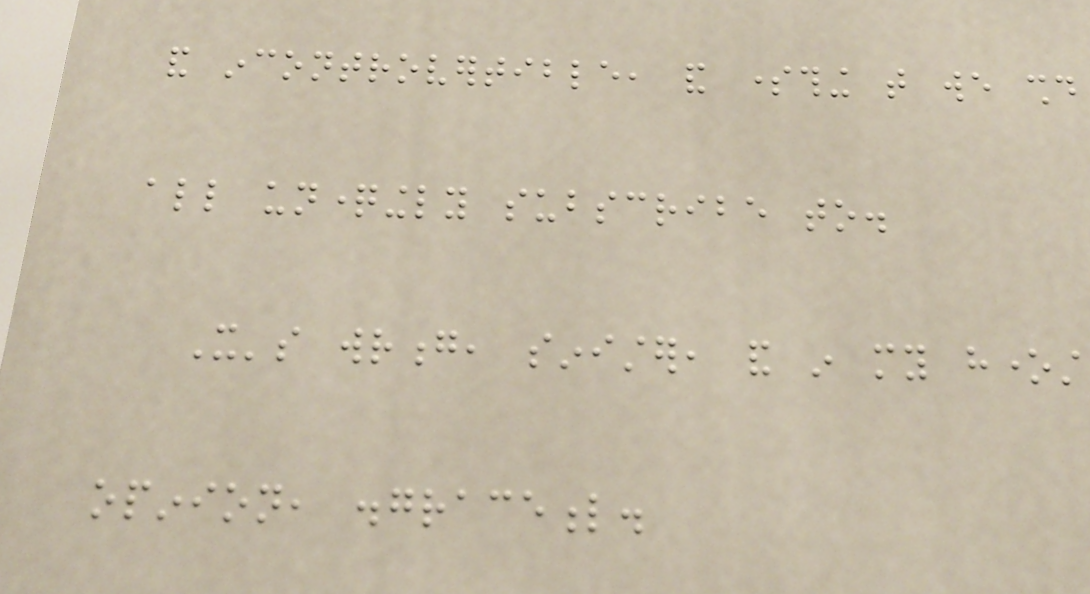and incontrovertible, and something that we should
all unquestioningly subscribe to.
It's wrong, sinister, and in my honest
opinion, disgraceful.
